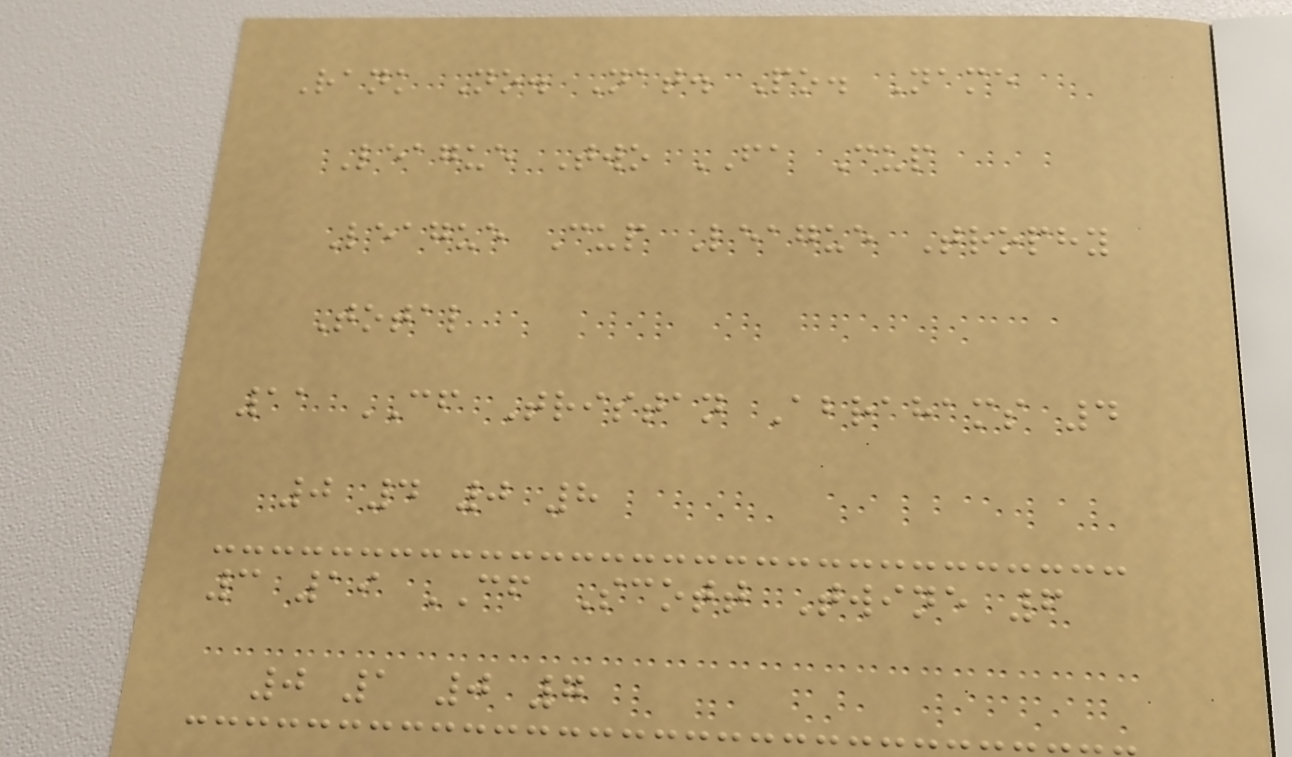Rank No. Nat. Po. Name
League Two FA Cup
League Cup League Trophy
Total
11 CF Tristan Abrahams 4
0 4 0 8
3 19 CF Scott Twine 6
0 1 0 7
